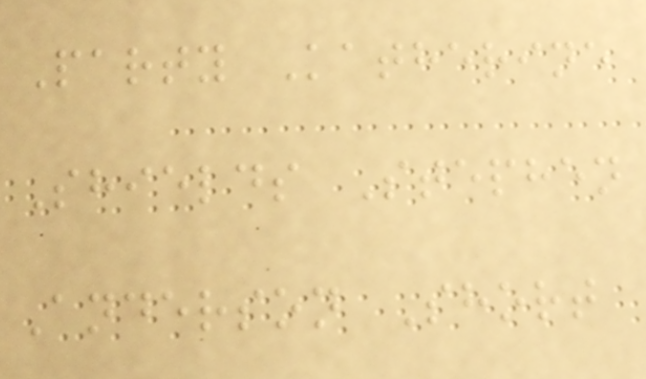Party Katherine
Shields Stephen
Anderson Short
